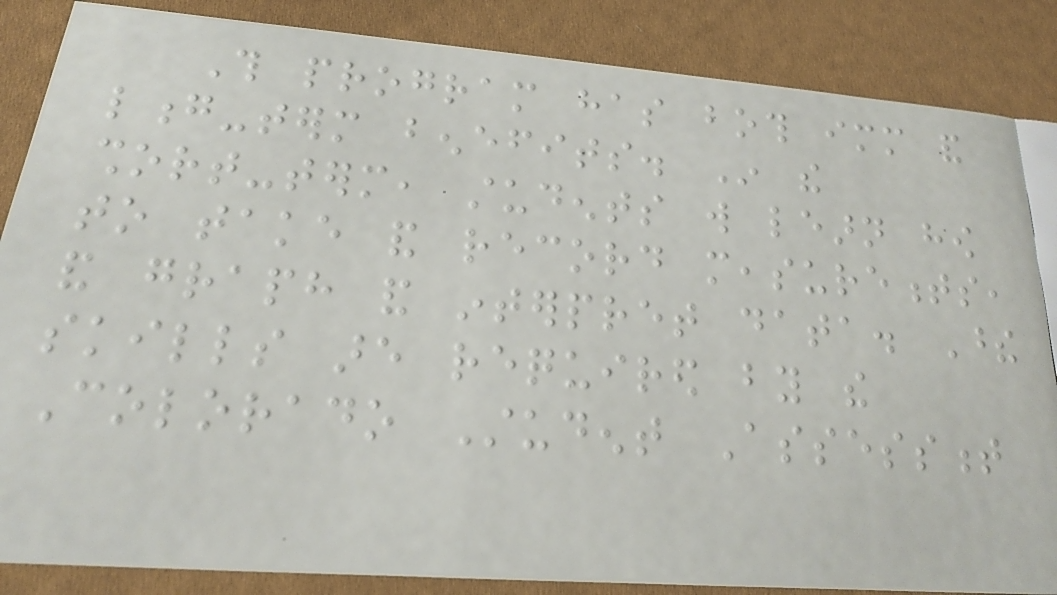This program has both immediate and
long-term benefits. In the
short-term, students will learn how
to take and record measurements,
and graph and interpret data. These
skills are required by the
Colorado Student Assessment
